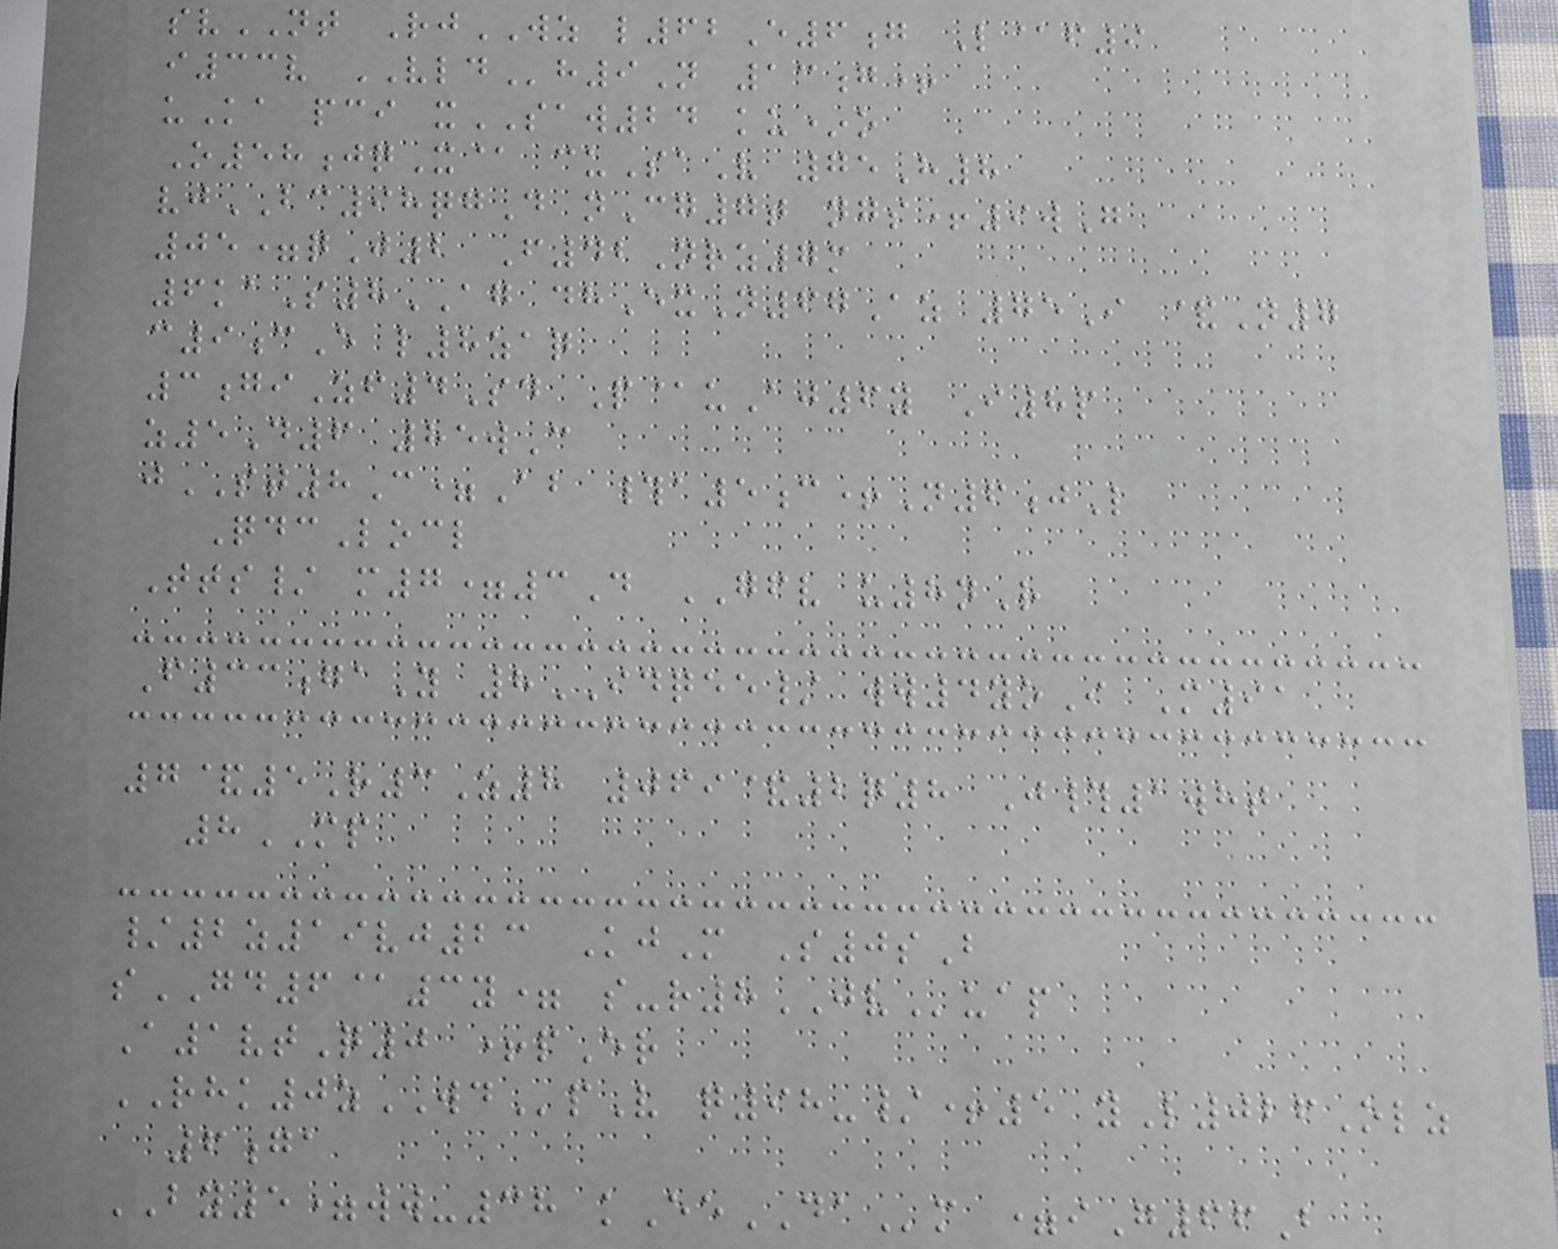svNT RjWZ l62E6g L@f9
i33v VLDh9N 13g+
uKa pci xSAW24 ku*o
O58jqX@ cuSaV 75H8
vjBC98qgD nCg7t ngs+9wG
05=qJ2 F42Nrz7m
6kaS8AG dhExN67Az 75I &N7
c9cE l8zaq
3giZf4Sd P@uAj6y I8p
z5D6 85wC
jST8C=Ab #a5c+N6jL
QdcLocl
Tts/ m7=3D GFV u8nR
F33gaY 8IDQEE/ ww4yoI M91
7&5R3Z8 069&2q8 J#1wht
8MP
/2z19vj23 KjM S0sB
sGD6@3y= s-r8JVuap
A1vtQ0 +pEr
RHK0zWDpV q98-/+5 yL026Olz
6ga
BY5=ww-38 kEeDAm =iG66B
